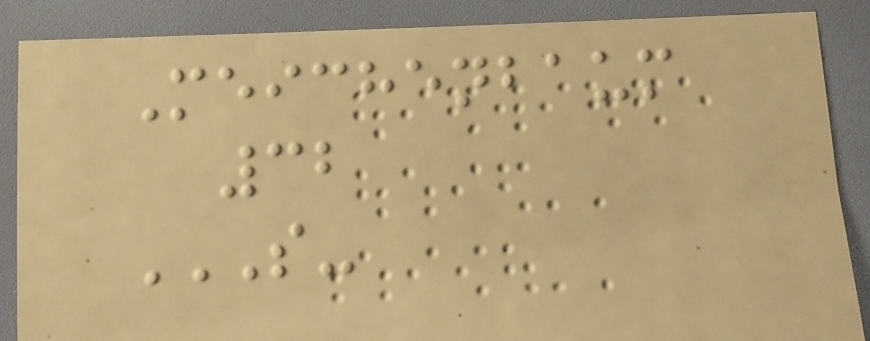Meichenbaum
32
S-
